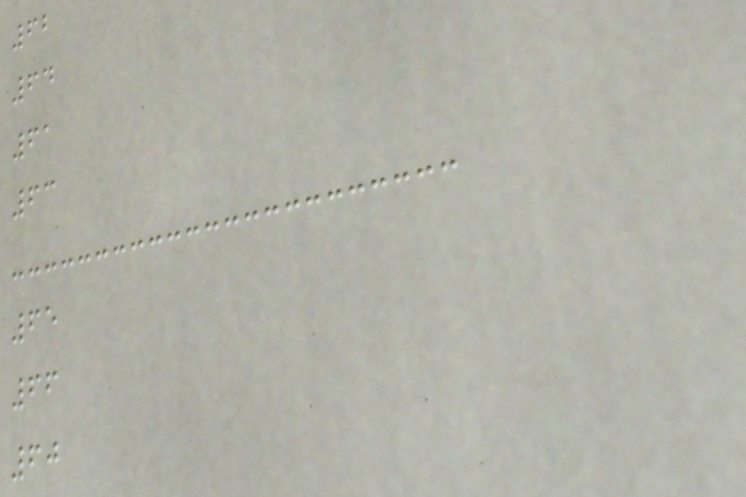62
64
61
63
65
66
60
